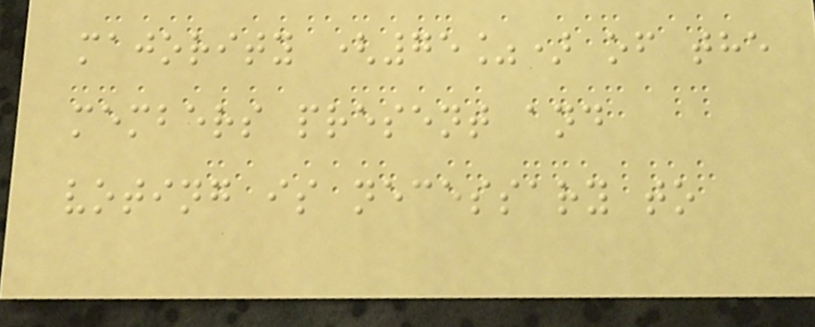majority (75%) of the
members present and
voting is necessary to
